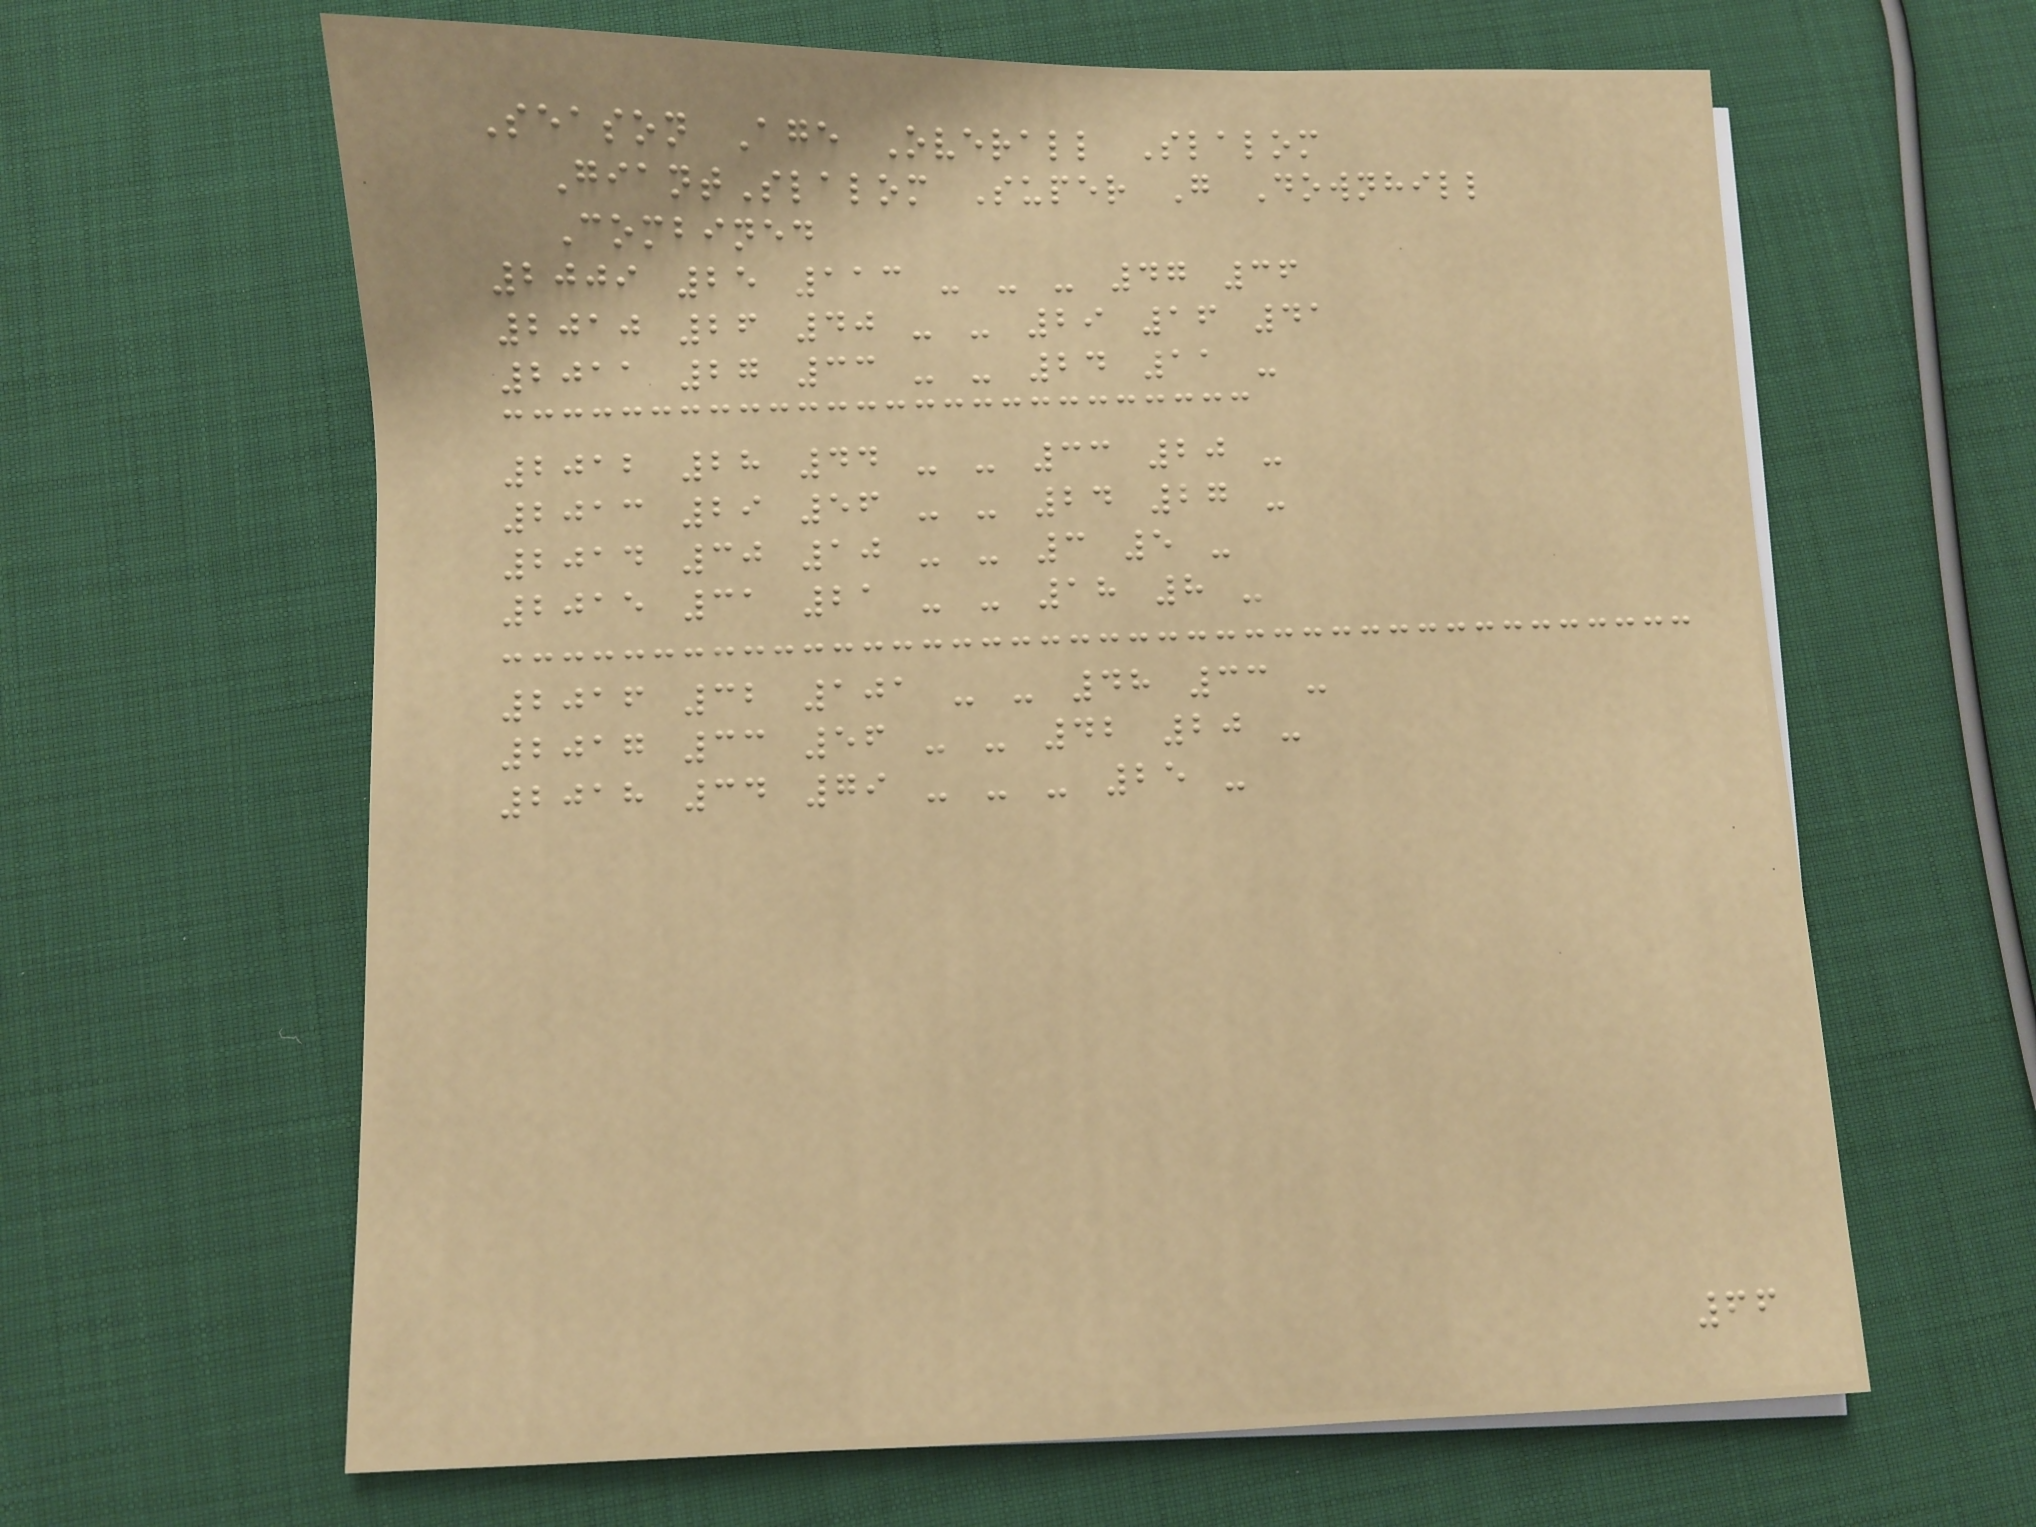Season Age Overall Slalom
GiantSlalom Super G Downhill
Combined
2009 25 113 - - - 47 36
2010 26 40 - - 29 16 41
2011 27 33 - - 24 11 -
2012 28 44 - - 33 20 -
2013 29 56 - - 24 27 -
2014 30 10 - - 3 5 -
2015 31 21 - - 18 8 -
2016 32 101 - - 48 33 -
2017 33 56 - - 42 20 -
2018 34 79 - - - 25 -
66
